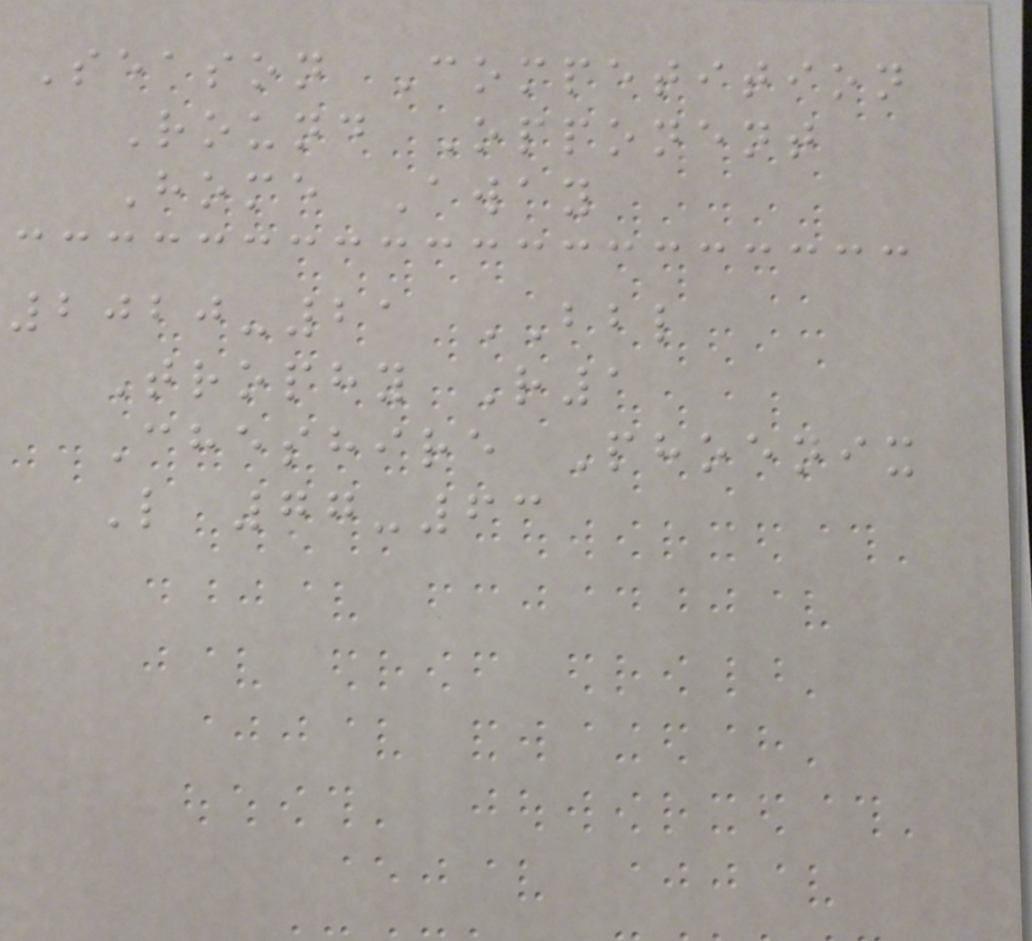Season Competition
Round Opponent
Home Away
2020-21 BBL
Trophy R1
Cheshire Phoenix
L 77-63
